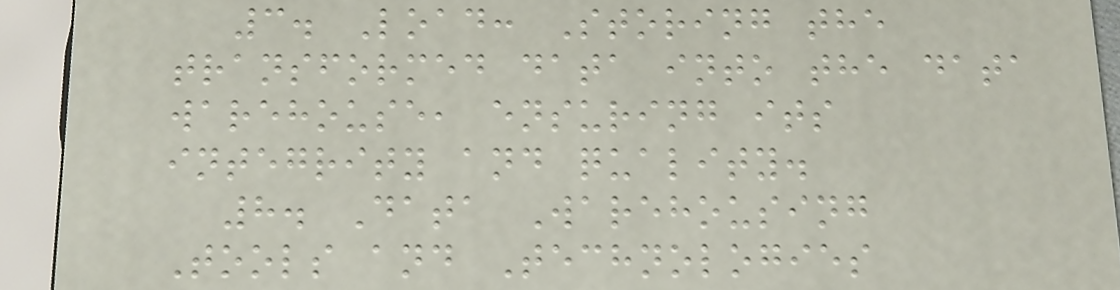3. Load: Storing the
transformed data into the data
warehouse, ensuring its
integrity and quality.
8. Data Warehousing
Tools and Technologies
